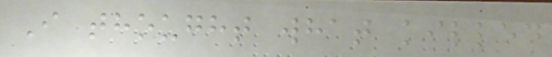I thought what killed
